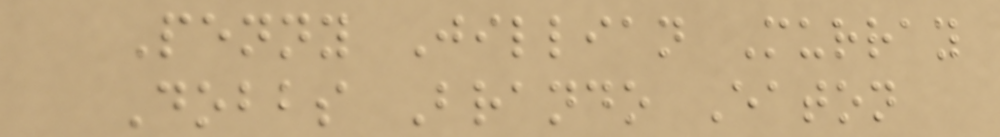Penny Jillian Murray
Dobbs Brando Eaton
